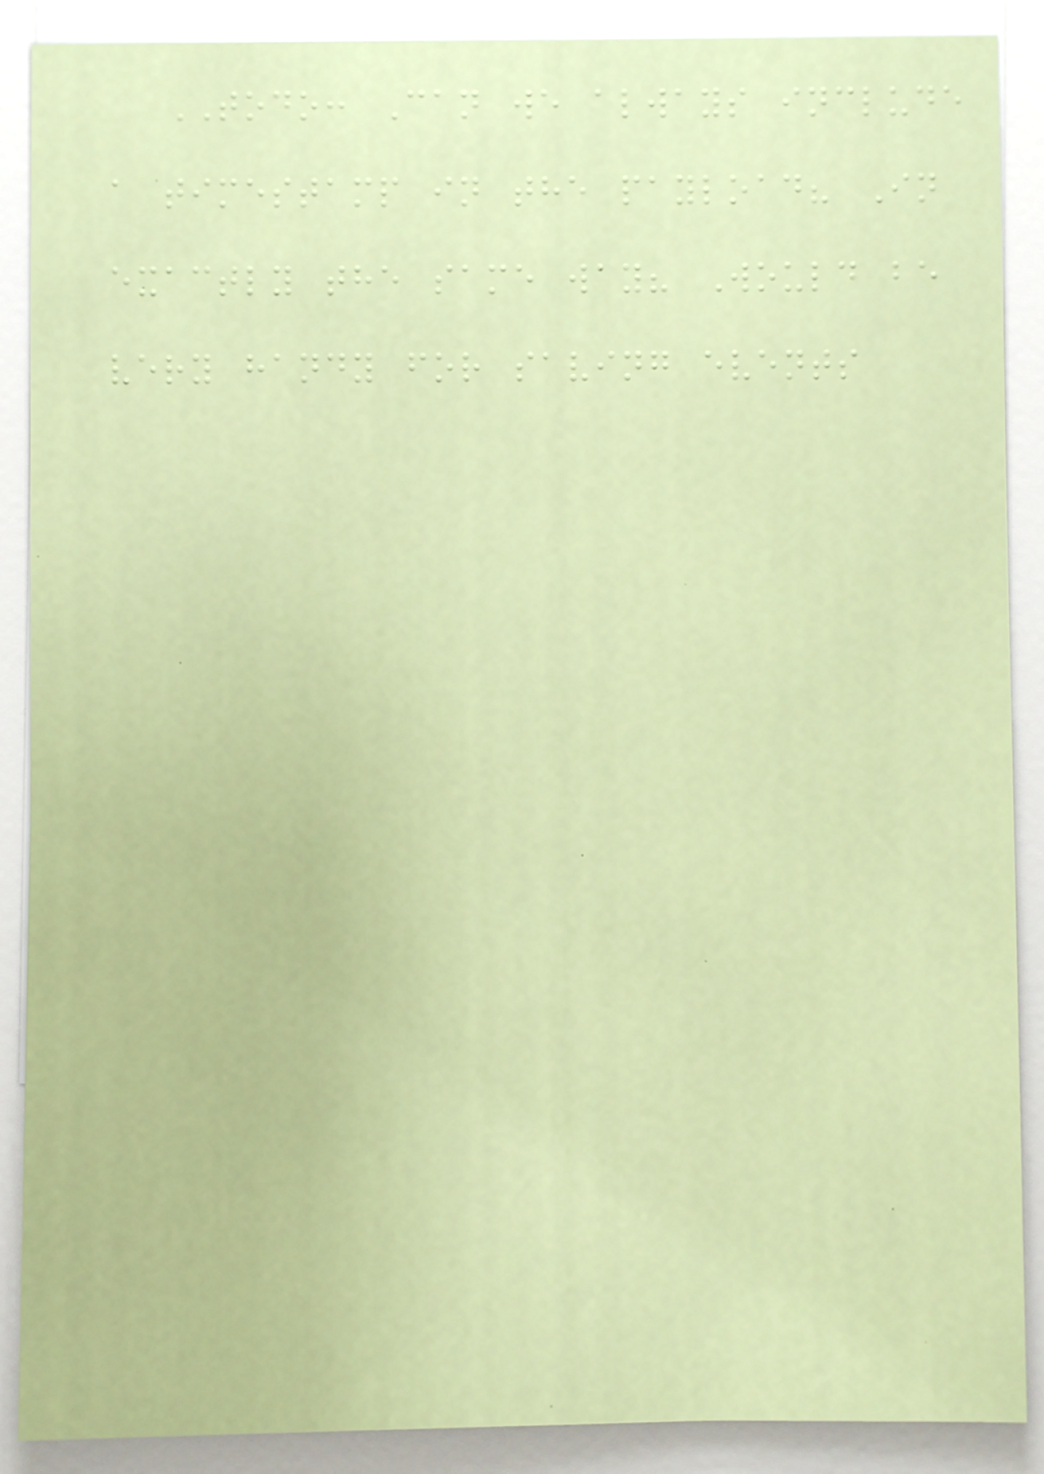TODO: Can we always include
a timestamp in the payload? In
exactly the same way? Would be
very handy for saving events
